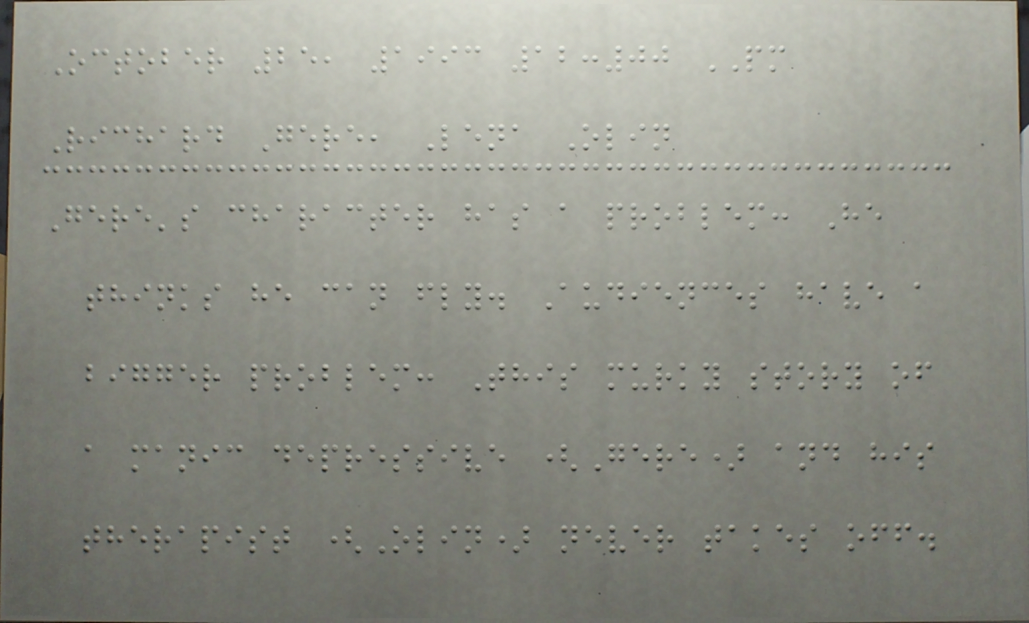October 25, 1993 12:00 PM
Richard Gere, Lena Olin
Gere's character has a problem: He
thinks he can fly. Audiences have a
bigger problem: This murky story of
a manic depressive (Gere) and his
therapist (Olin) never takes off.
